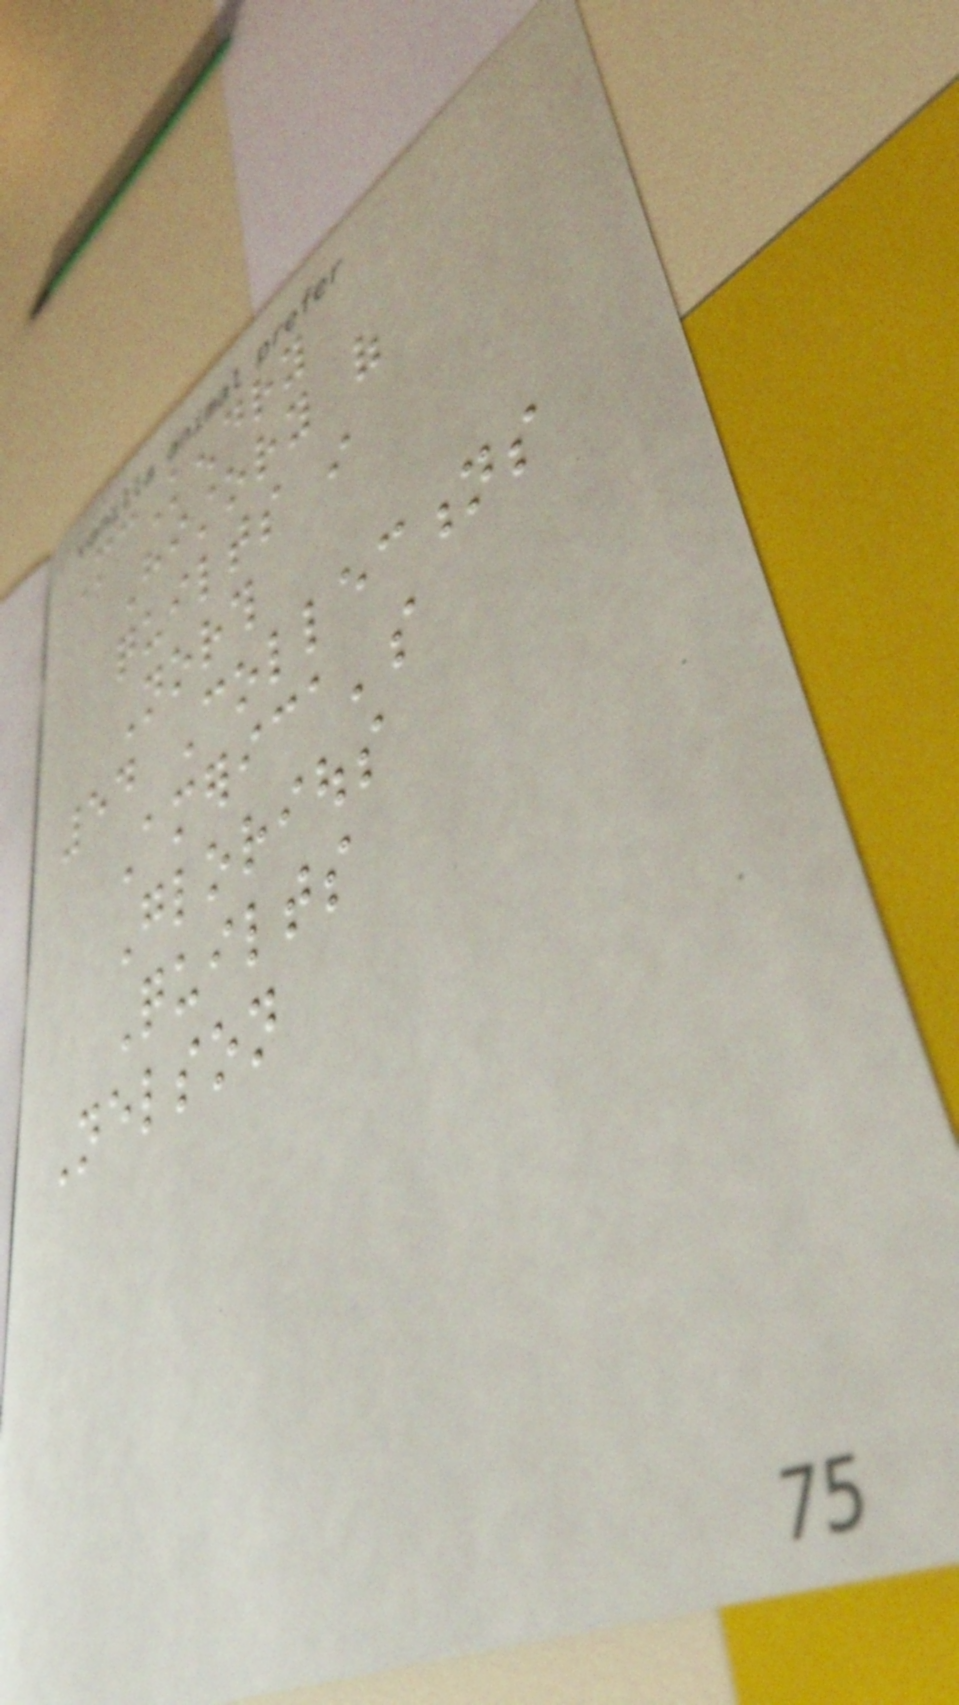McKendry
History of
quilts in
North
54 Collections
America's
Glorious
Quilts
Nelson
